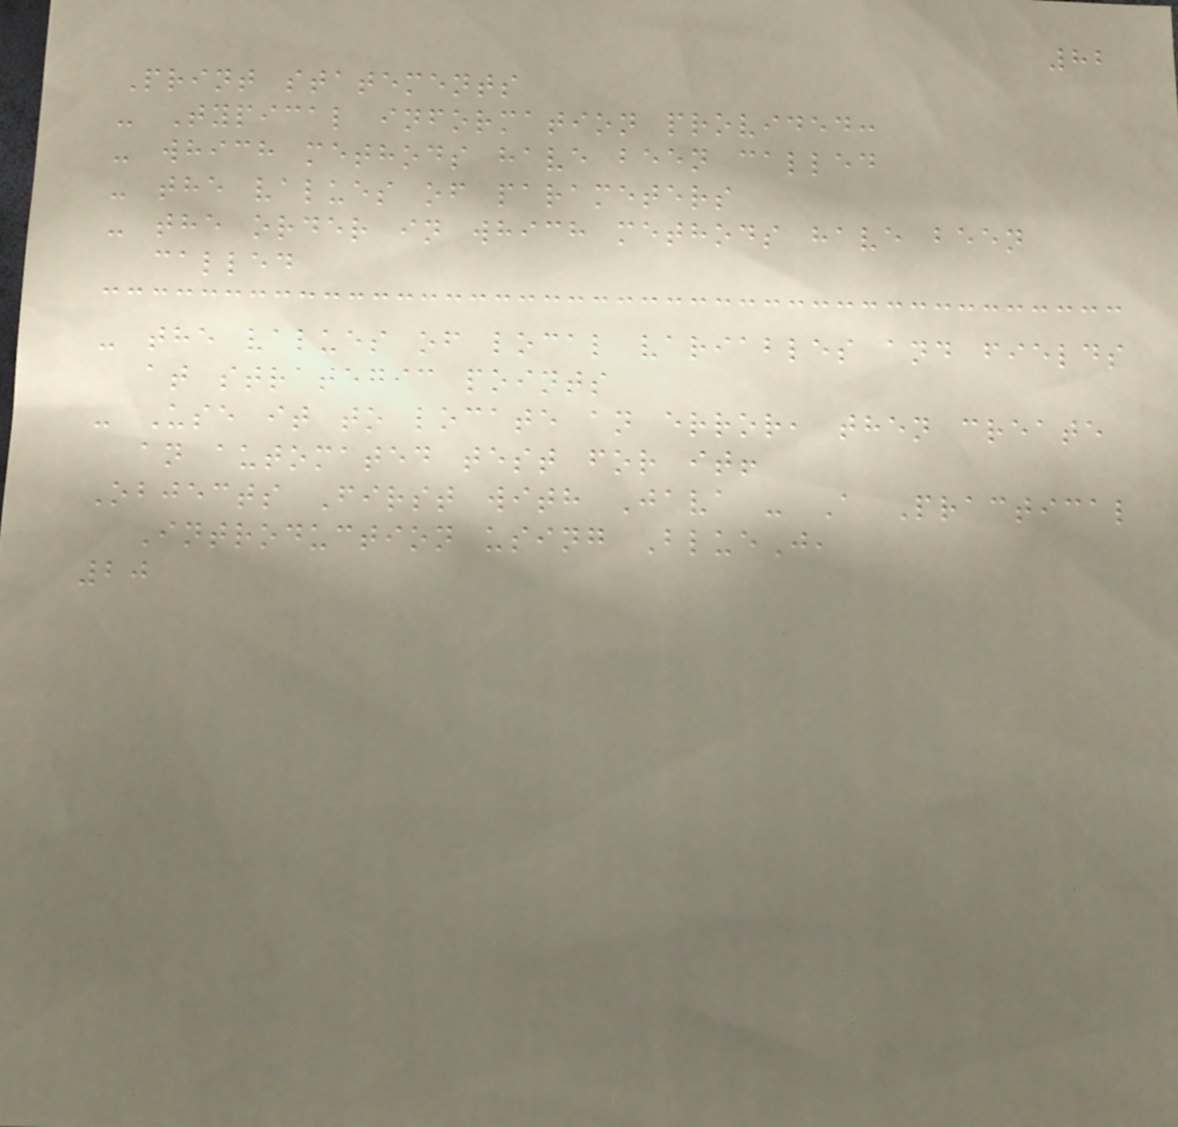82
Print statements
- Typical information provided:
- which methods have been called
- the values of parameters
- the order in which methods have been
called
- the values of local variables and fields
at strategic points
- Use it to locate an error, then create
an automated test for it!
Objects First with Java - A Practical
Introduction using BlueJ,
20
